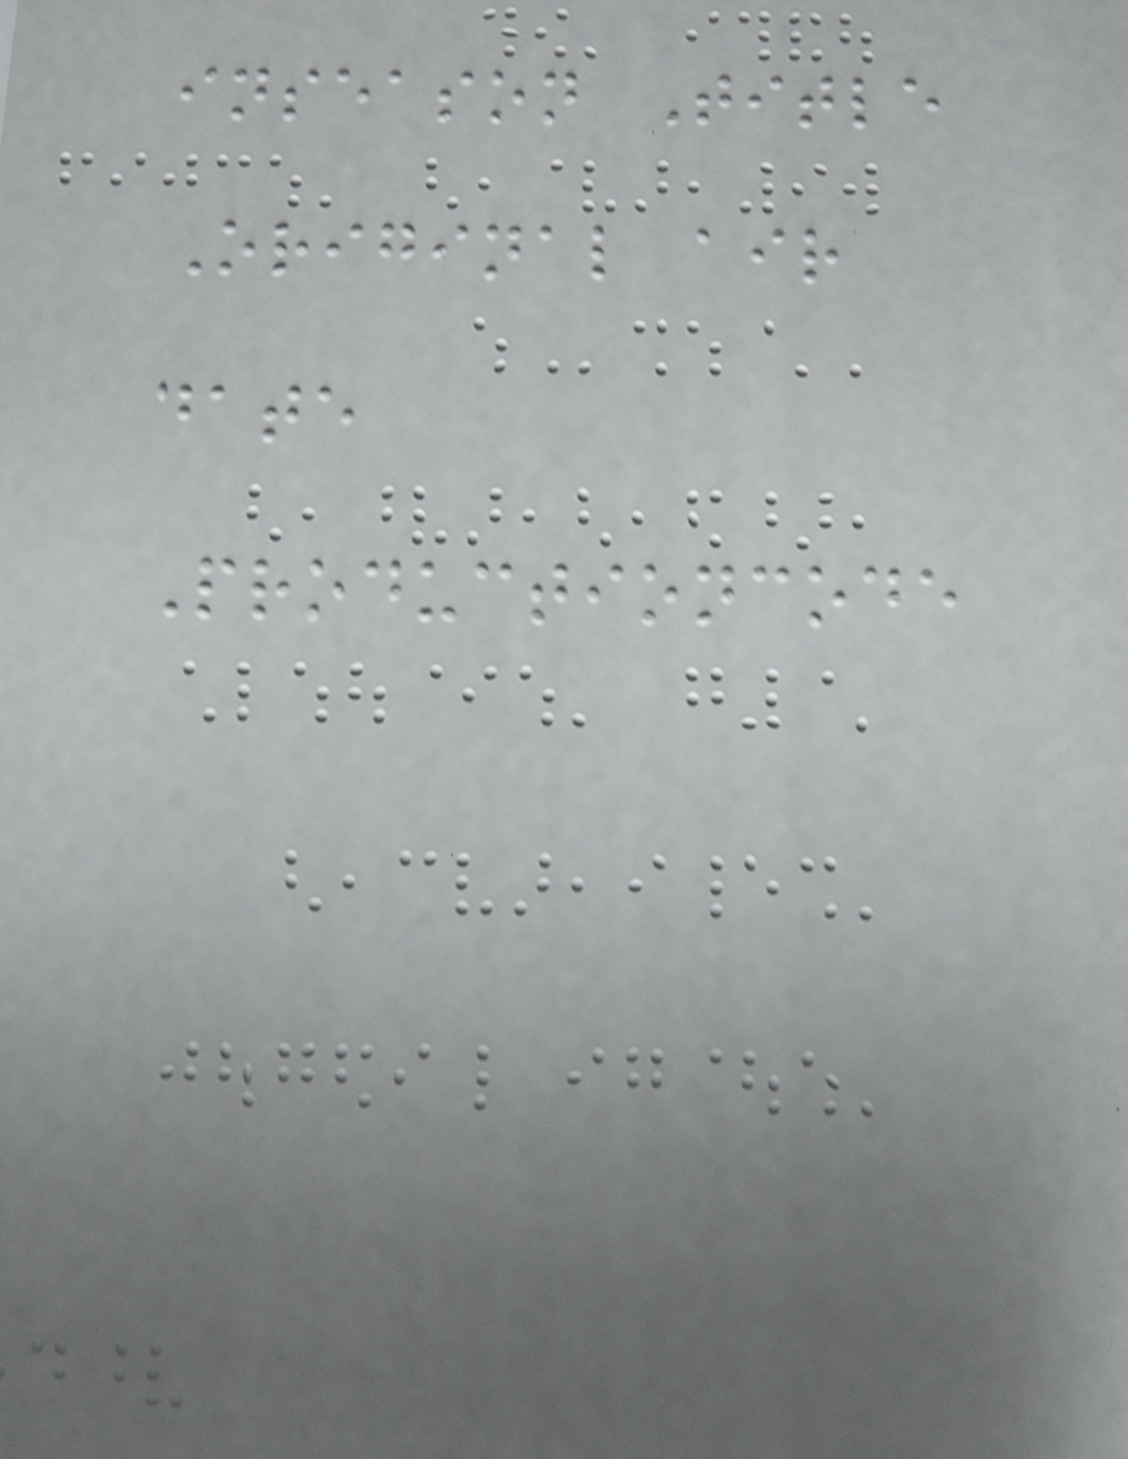inseason Title
Original air
date
Productioncode
